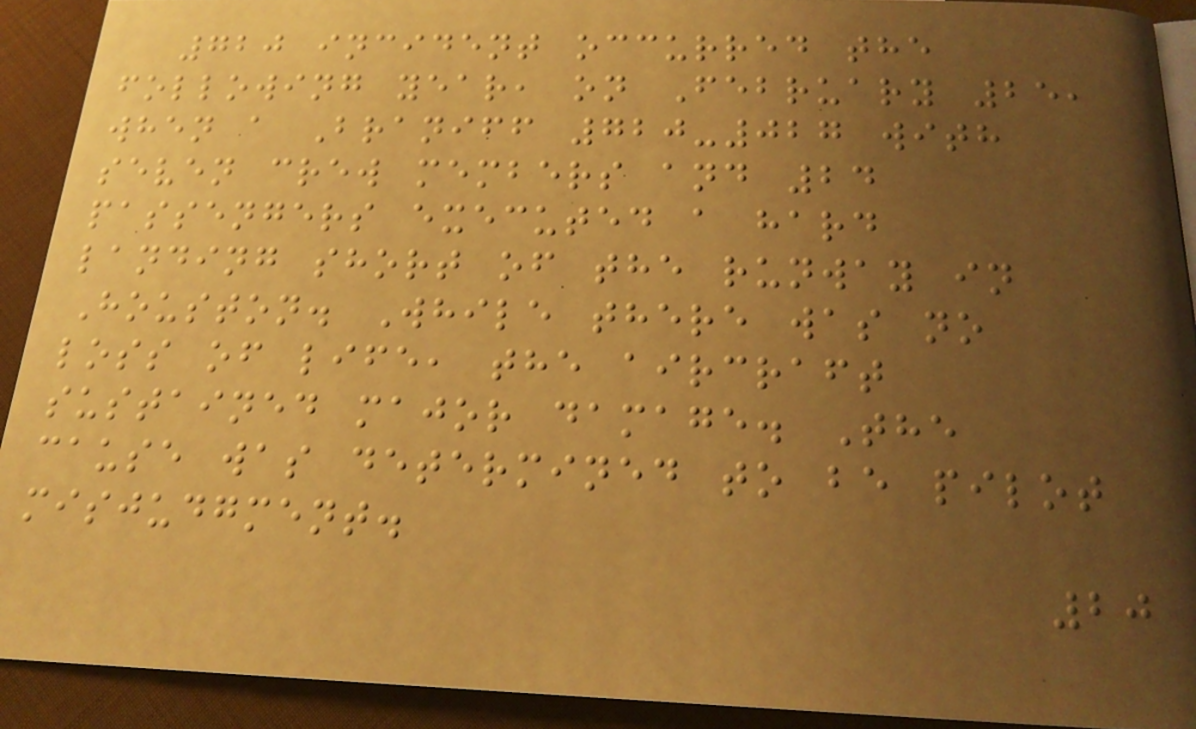720 incident occurred the
following year, on February 25,
when a Braniff 720-027 with
seven crew members and 24
passengers executed a hard
landing short of the runway in
Houston. While there was no
loss of life, the aircraft
sustained major damage. The
cause was determined to be pilot
misjudgment.
20
